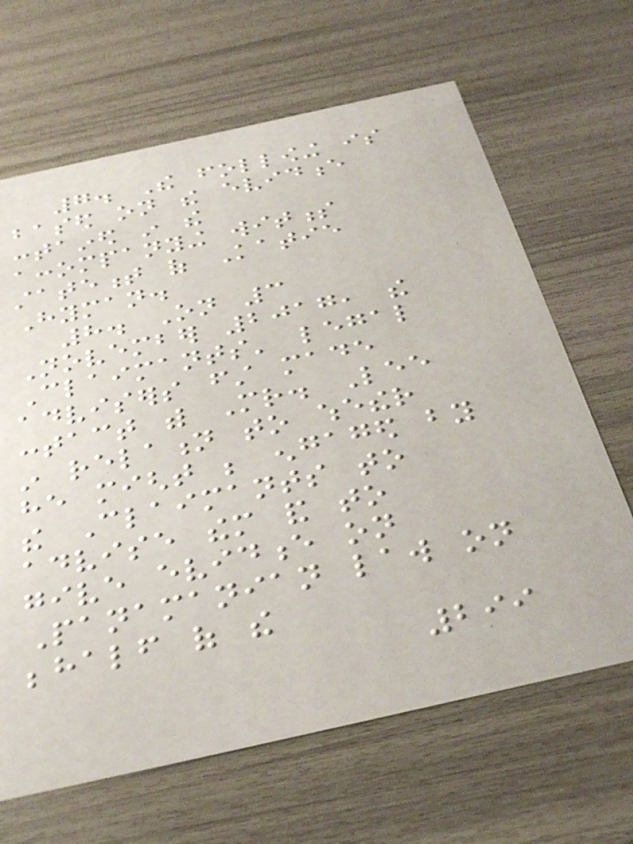7. The following is
based on the evidence
contained in the
accompanying witness
statement of Katie
Hyman.
8. On 3
November 2017, the
Claimants' legal
advisers first made
contact with Mr. Lee
in relation to whether
he might be engaged by
the Claimants to
advise them and to
give evidence on
Panamanian law on
behalf of the
299
